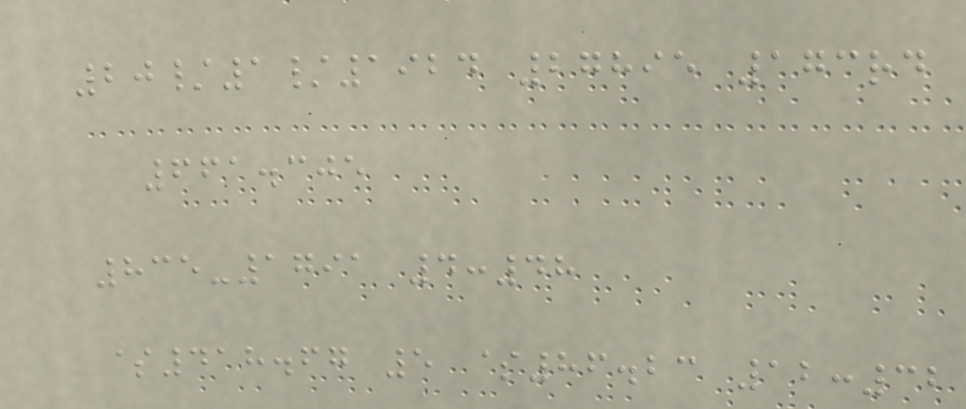20/1/1924 27895 173rd
661.305
835-1791 4:48
$418.67 5 $86.23 12:32
